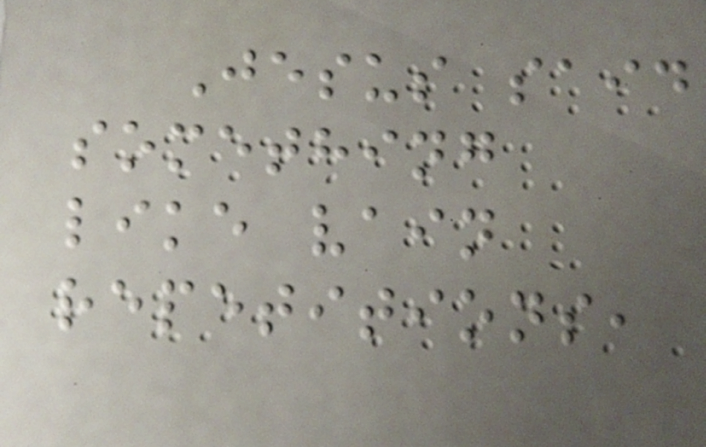Jesus said
something
like vain
repetitions,
